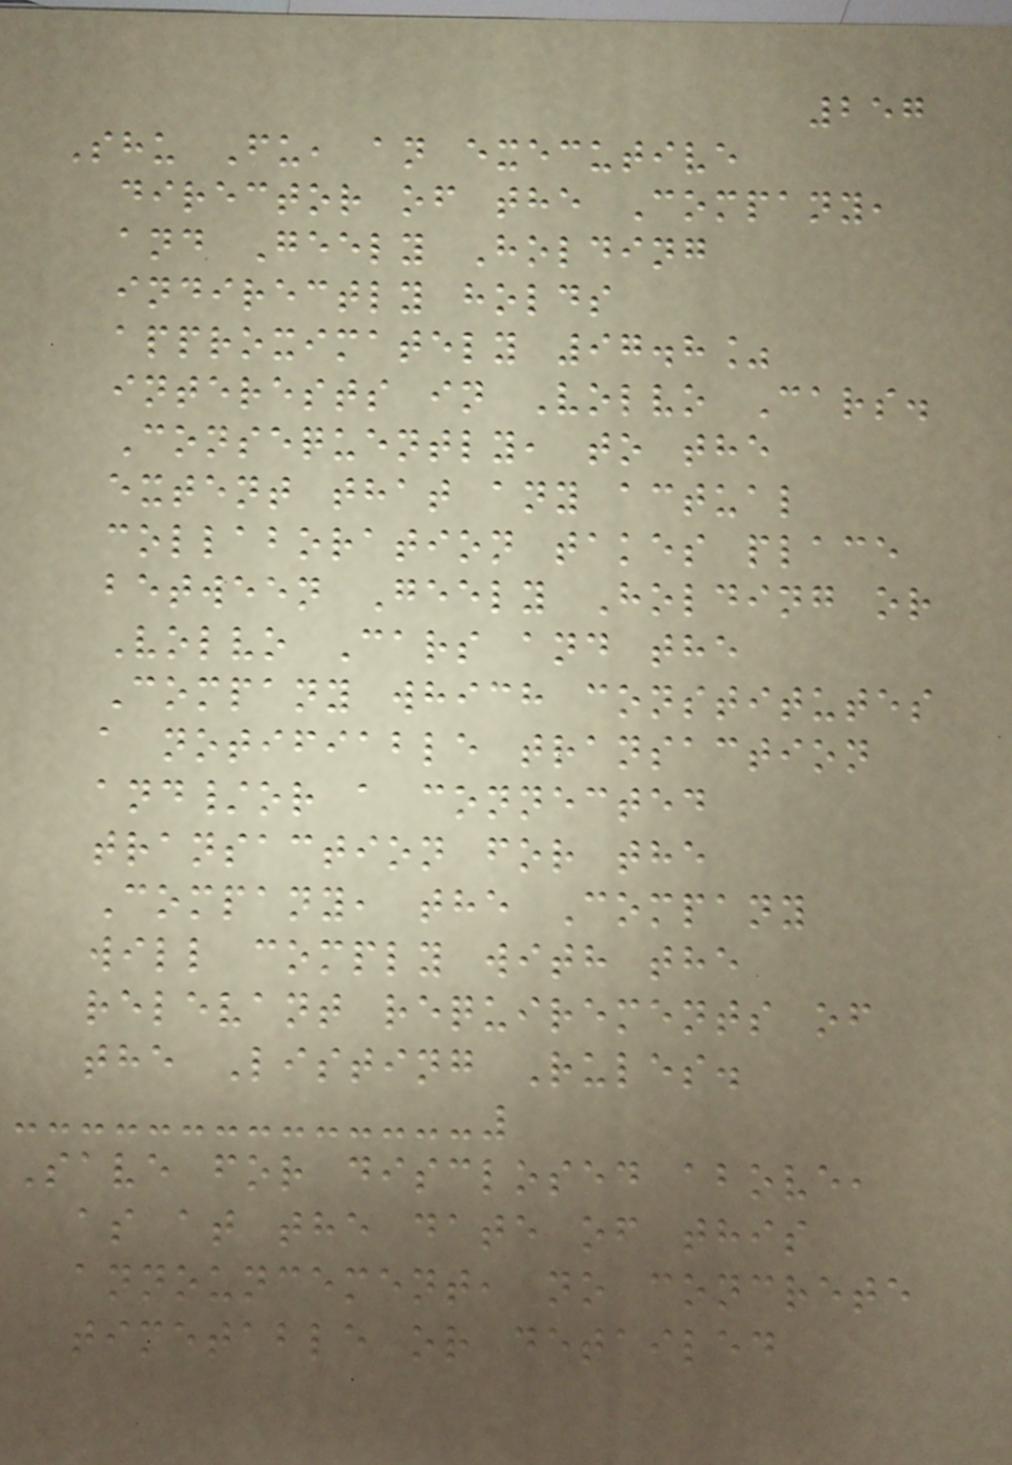257
Shu Fu, an executive
director of the Company,
and Geely Holding
indirectly holds
approximately 97.8%
interests in Volvo Cars.
Consequently, to the
extent that any actual
collaboration takes place
between Geely Holding or
Volvo Cars and the
Company which constitutes
a notifiable transaction
and/or a connected
transaction for the
Company, the Company
will comply with the
relevant requirements of
the Listing Rules.
Save for disclosed above,
as at the date of this
announcement, no concrete
timetable or detailed
